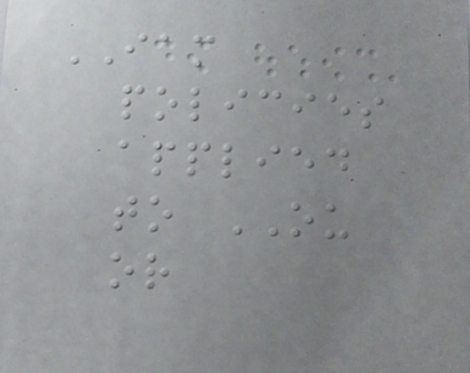IAM
policies
applied
to OU
or
